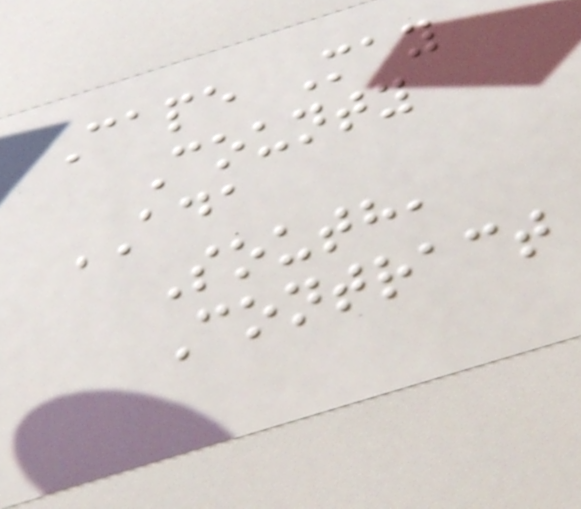Cape May
County
ADA
South,
Contract
